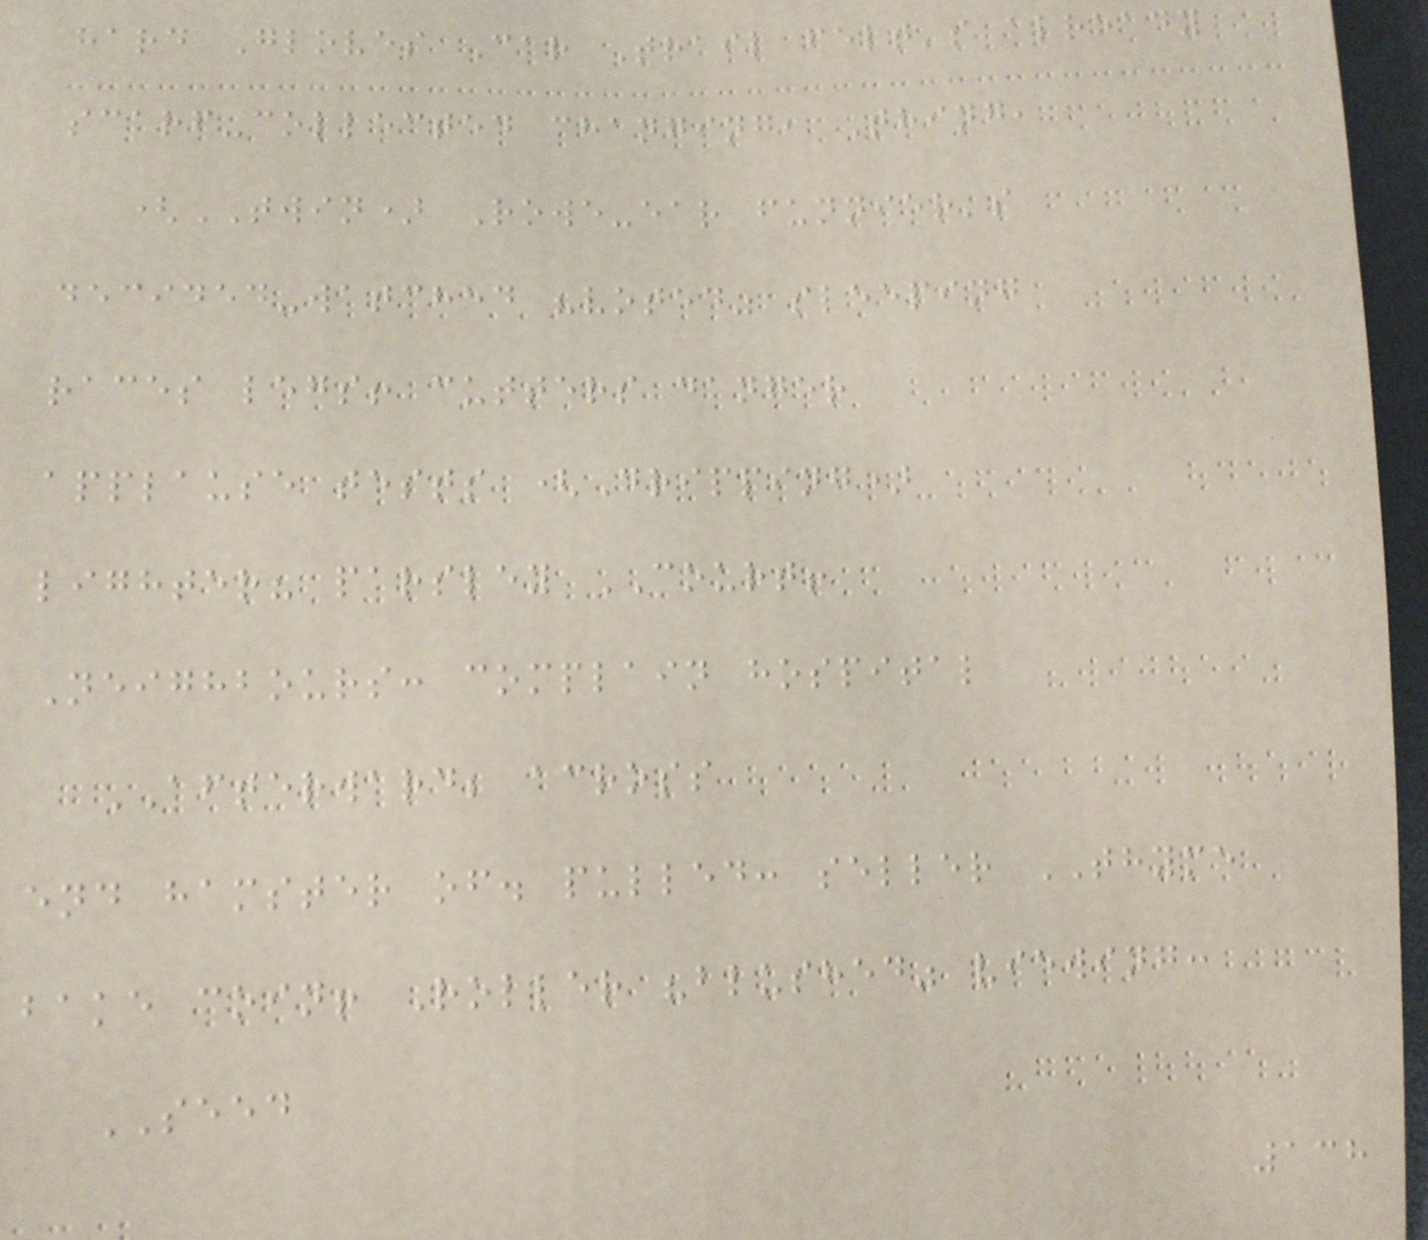hard Gloves Car Trail felt's already
scarf-collected changing, Thing,
(TWIN) Rowe-ear funnier's
decided-watched "voted" sleeping
races legs! cutters danger
applause tests (Dripping)
lighter? parsley COURT!
Neighbours: complain hospital
AFTERWARD; across
end hamster of. pulled: seller THYME
bake coin! Roller "blushed" viewing:
SEED
138
